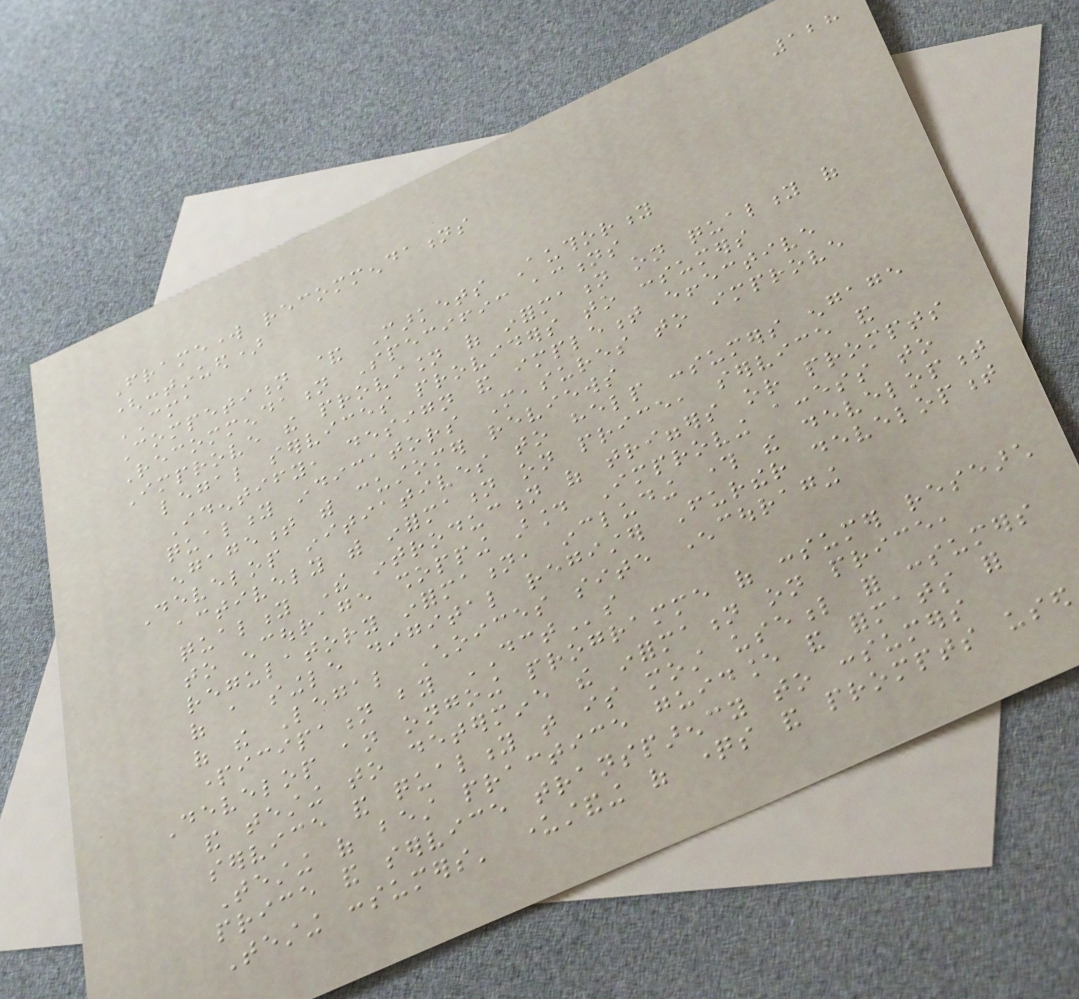128
Framework recommendations
(continued)
CMA
Competition & Markets Authority
Recommendation Specific actions
Improve the provision of information on quality of
legal services providers to consumers
Identify, design and implement effective
quality indicators Measures to improve
engagement with customer reviews
Develop initiatives to help consumers engage
actively with information on price, service and
quality The introduction of triggers or prompts
to encourage shopping around Improving access to
regulatory information, including through the development
of a single digital register Further development
of the Legal Choices site Encouraging
participation by DCTs
Develop an ongoing programme of consumer research
and testing to determine the information on price,
service and quality that is most useful for consumers
Testing of best practice guidance and formats for
price and service transparency to consumers
Testing consumers' understanding of questions and prompts used
